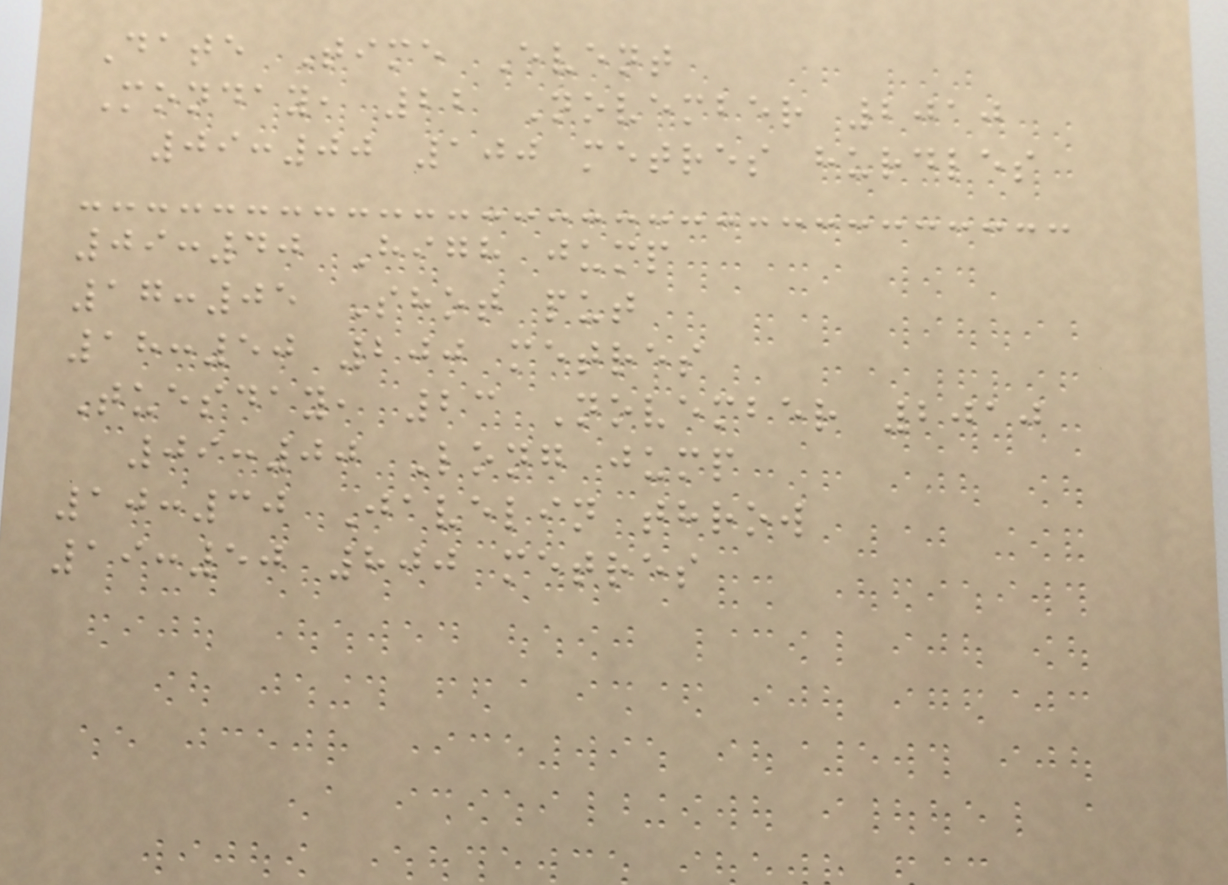Date Time Event
Monday, 22 November 2010
09:00 100 metres hurdles
09:40 High jump
17:05 Shot put
18:50 200 metres
Tuesday, 23 November 2010
09:00 Long jump
10:30 Javelin throw
19:50 800 metres
